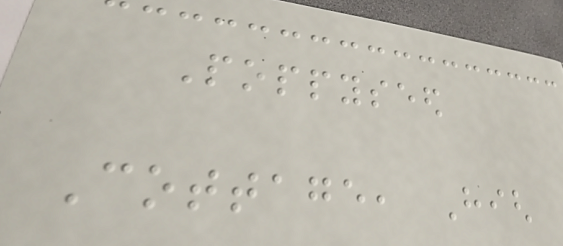Poppyseed
Cottage, High
